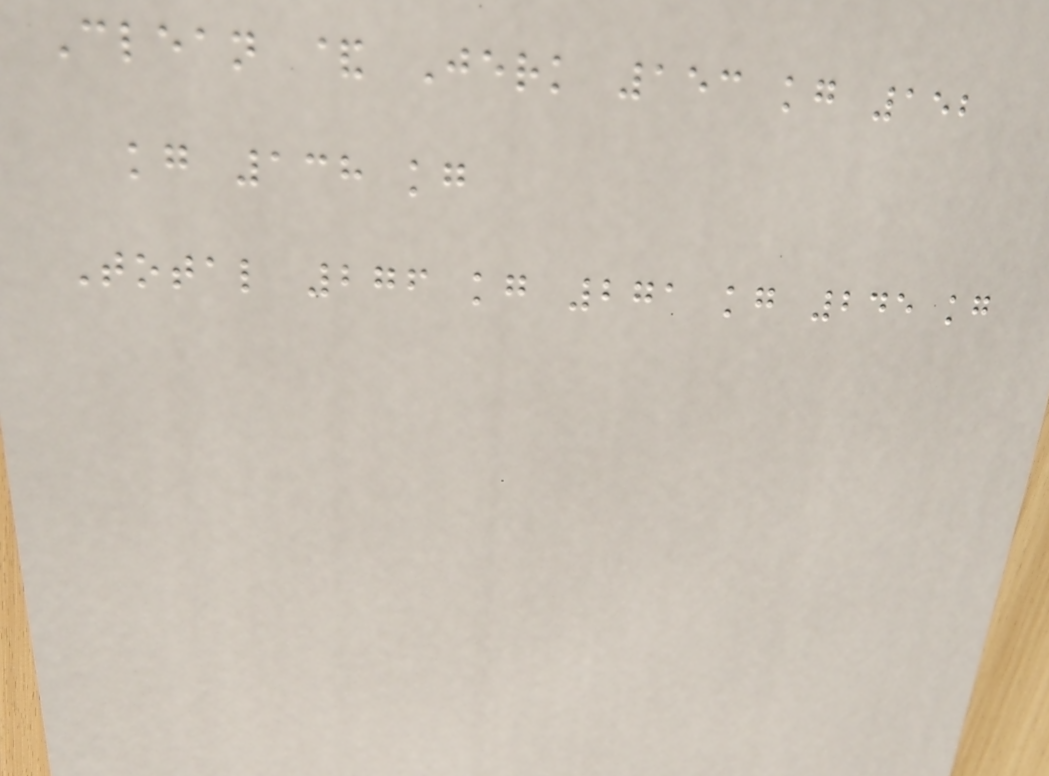Clean & Jerk 153 kg 152
kg 138 kg
Total 276 kg 271 kg 245 kg
